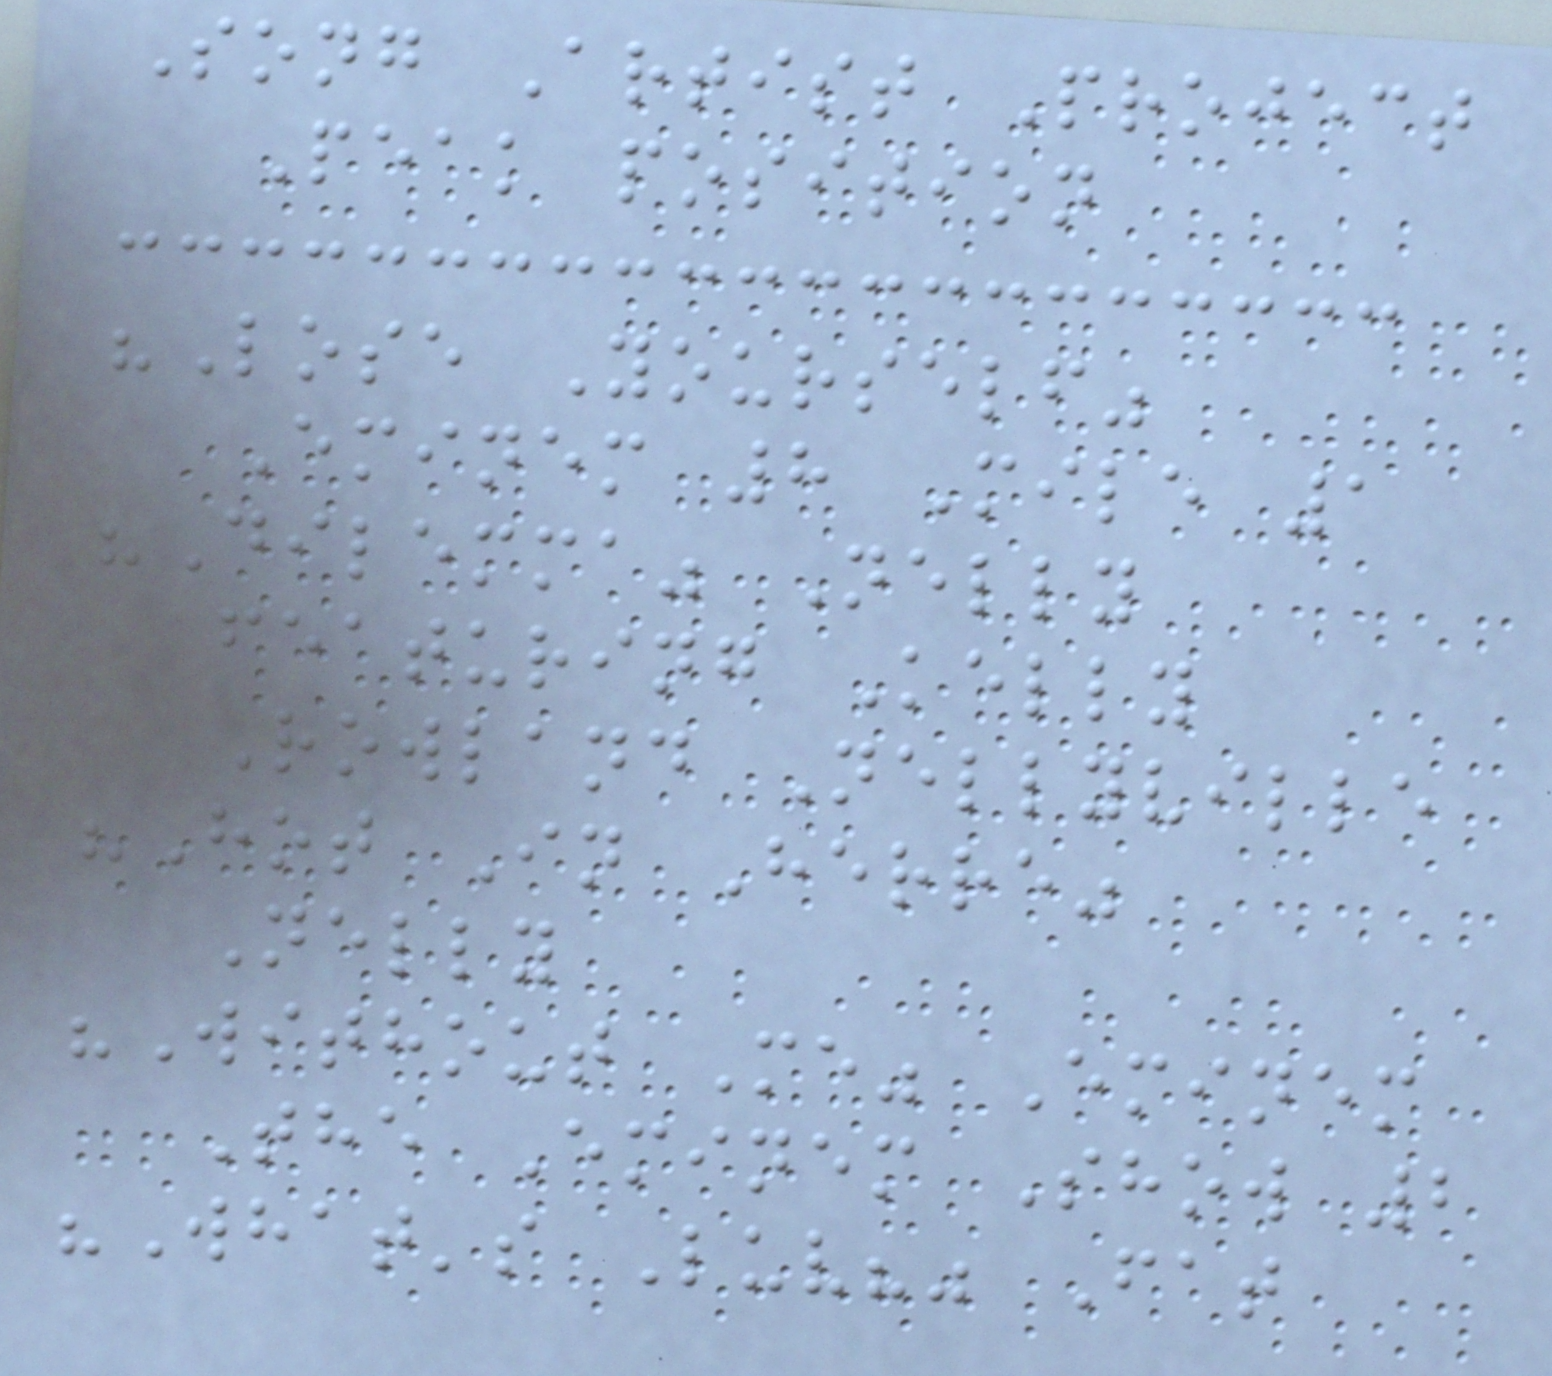Song Artist Project
Peak position
"Lose Yourself"
Eminem 8 Mile 1
"Dilemma" Nelly
featuring Kelly
Rowland Nellyville
"Hot In Herre"
Nelly
"Without Me" Eminem
The Eminem Show 2
"What's Luv?" Fat
